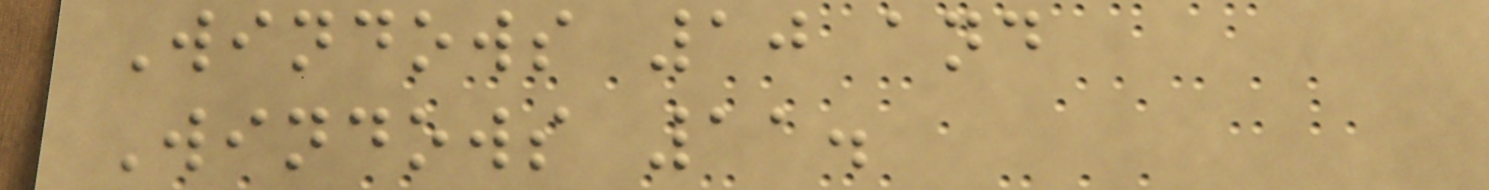Windows 10 and
Windows 11.
